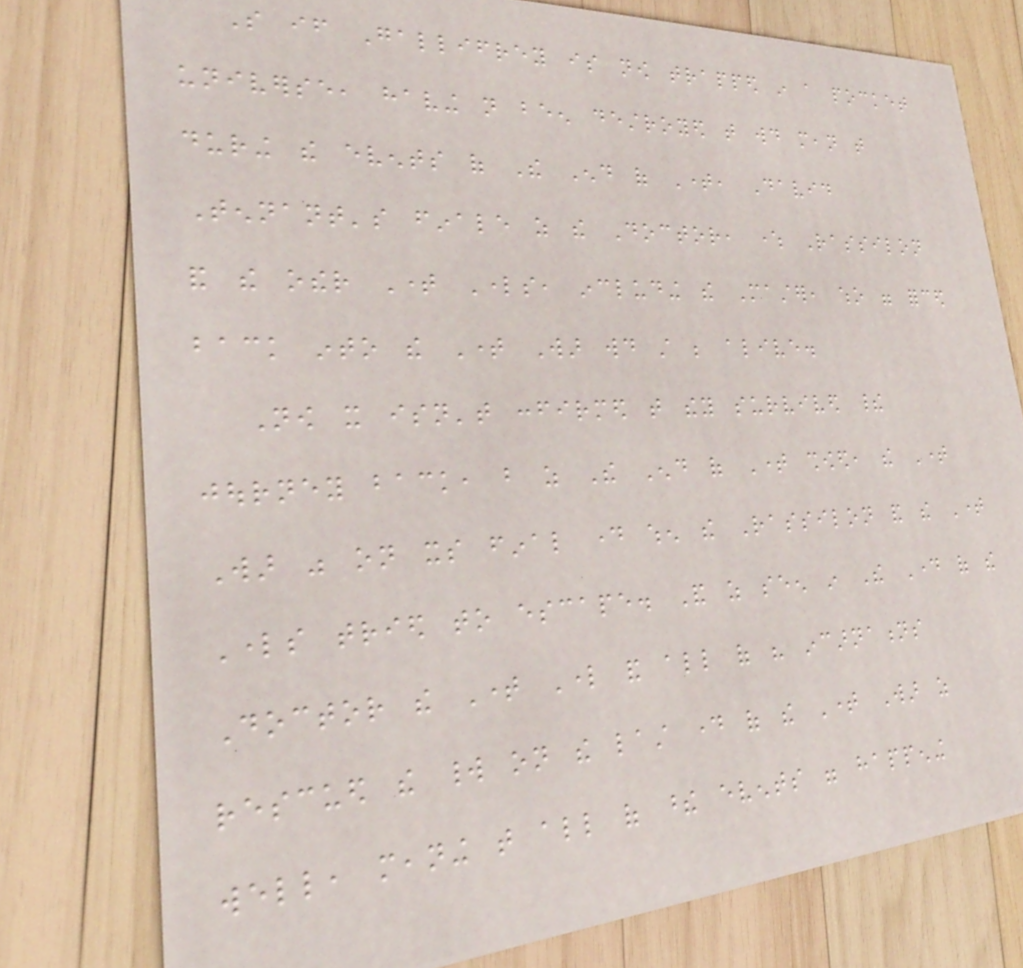So if Gallifrey is now trapped in a pocket
universe, having not been destroyed that would mean that
during the events of The End of Time, David
Tennant's finale as the Doctor, where Rassilon
and the other Time Lords, including the Master, who were forced
back into the Time War would still be alive.
Now it isn't confirmed that they survived their
journey back, but as The End of Time showed, the Time
War was on its final day when the Rassilon and the Time
Lords tried to escape. And as seen in The Day of the
Doctor the Time Lord and all of his incarnations
rescued the world on the last day of the Time War as
well, meaning that all of these events were happening
